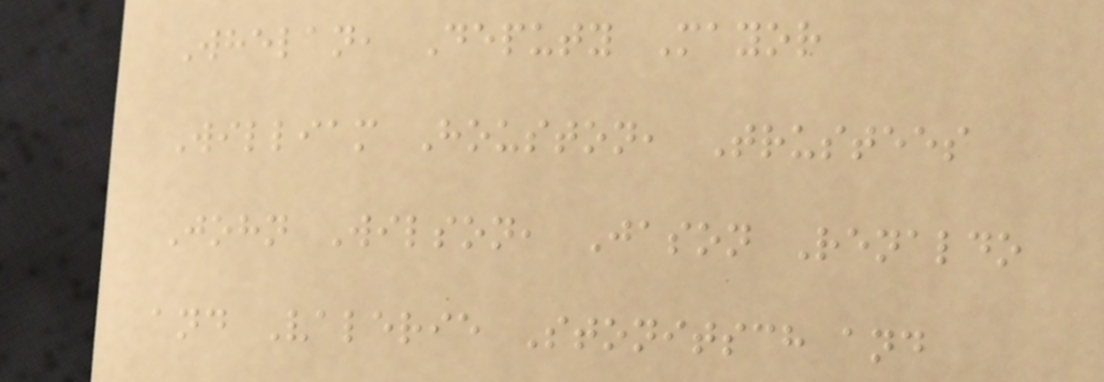Whelan, Deputy Mayor
William Houston, Trustees
John Wilson, Jason Renaldo
and Valerie Stonitsch and
